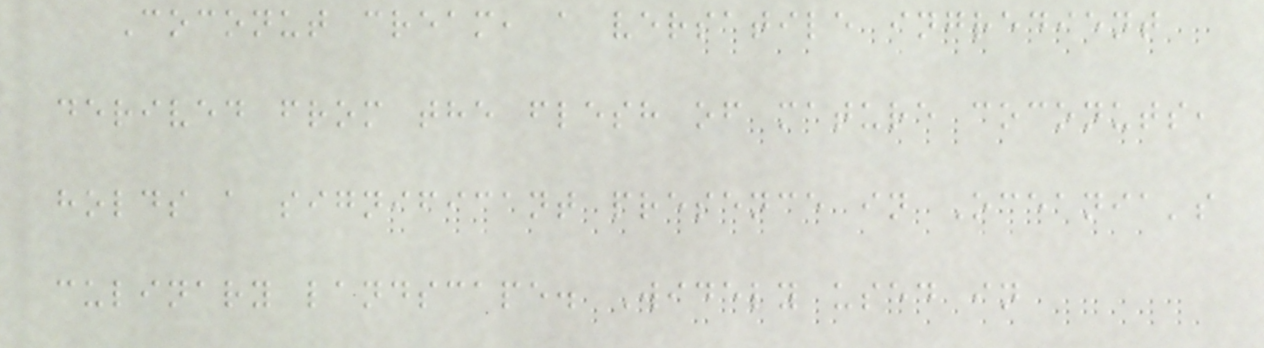Coconut cream, a versatile ingredient
derived from the flesh of mature coconuts,
holds a significant presence in Oceania's
culinary landscape. Widely used in
